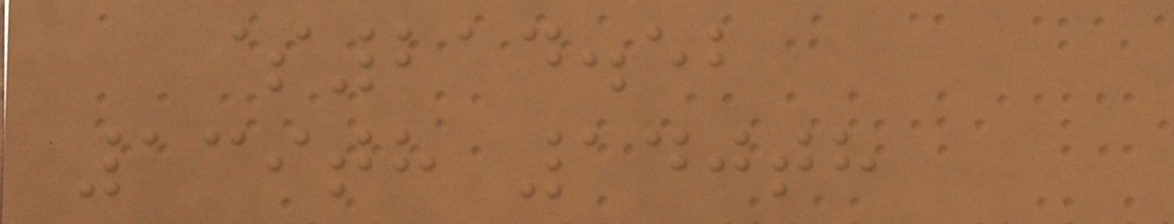$214.52
139th 140th
